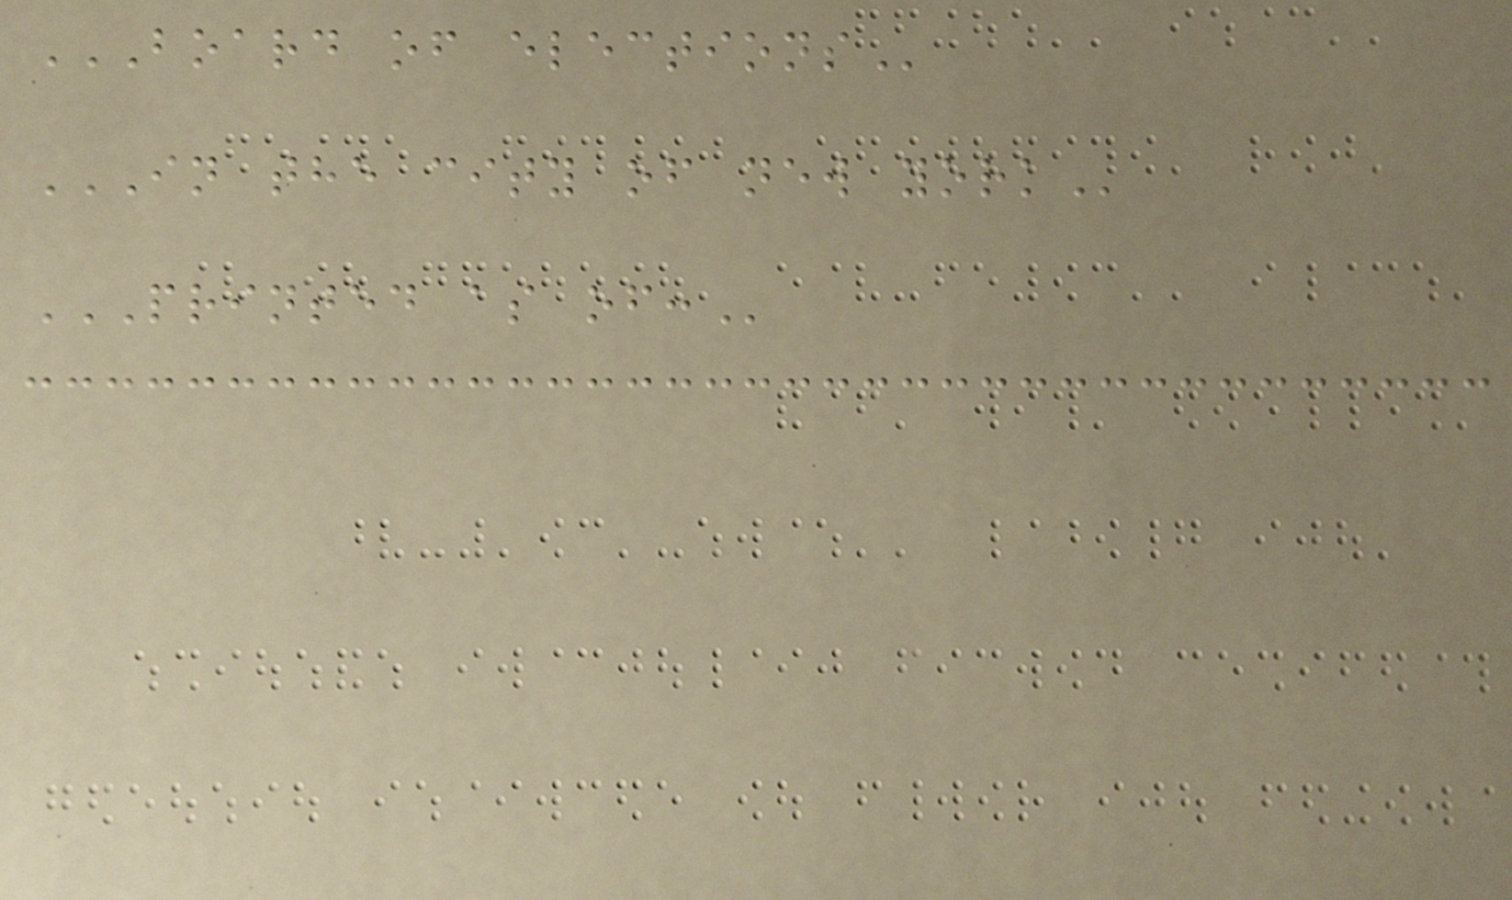BOARD OF ELECTIONS
IN THE CITY OF NEW YORK
PRINTED AS OF:
